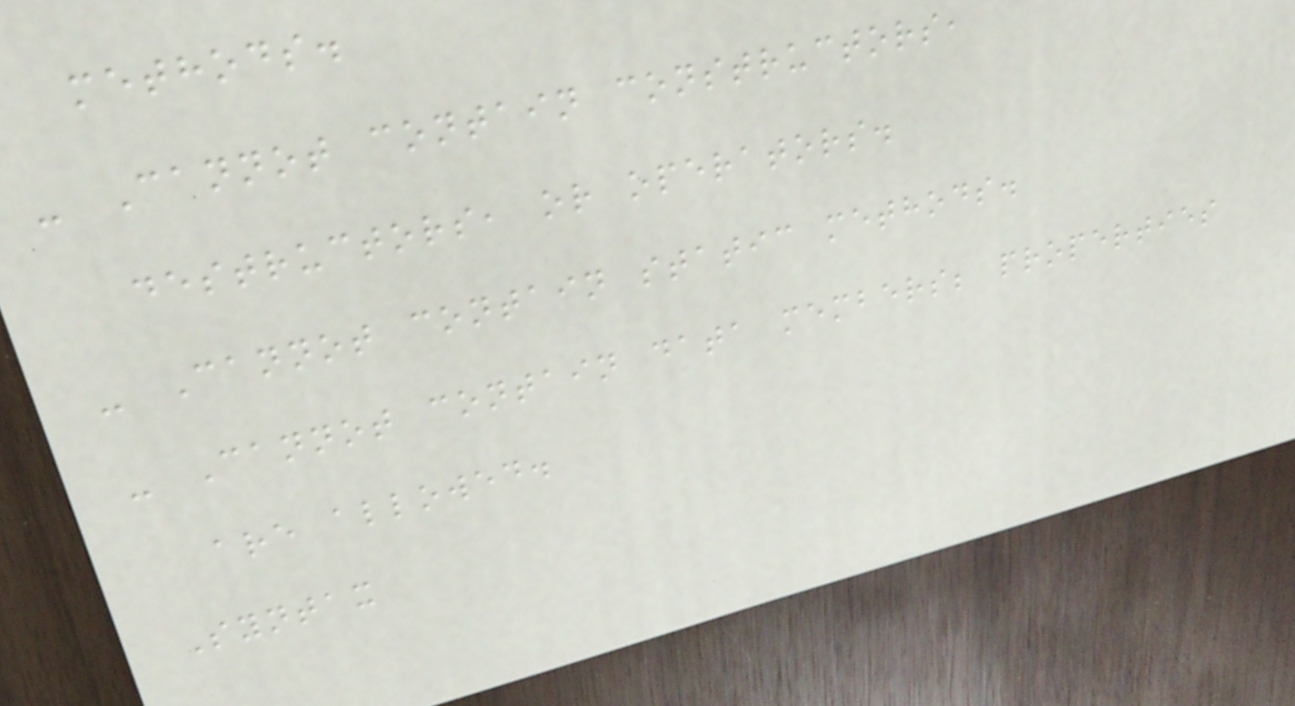methods.
- Cannot contain constructors,
destructors, or operators.
- Cannot contain static methods.
- Cannot contain data members; properties
are allowed.
Syntax
